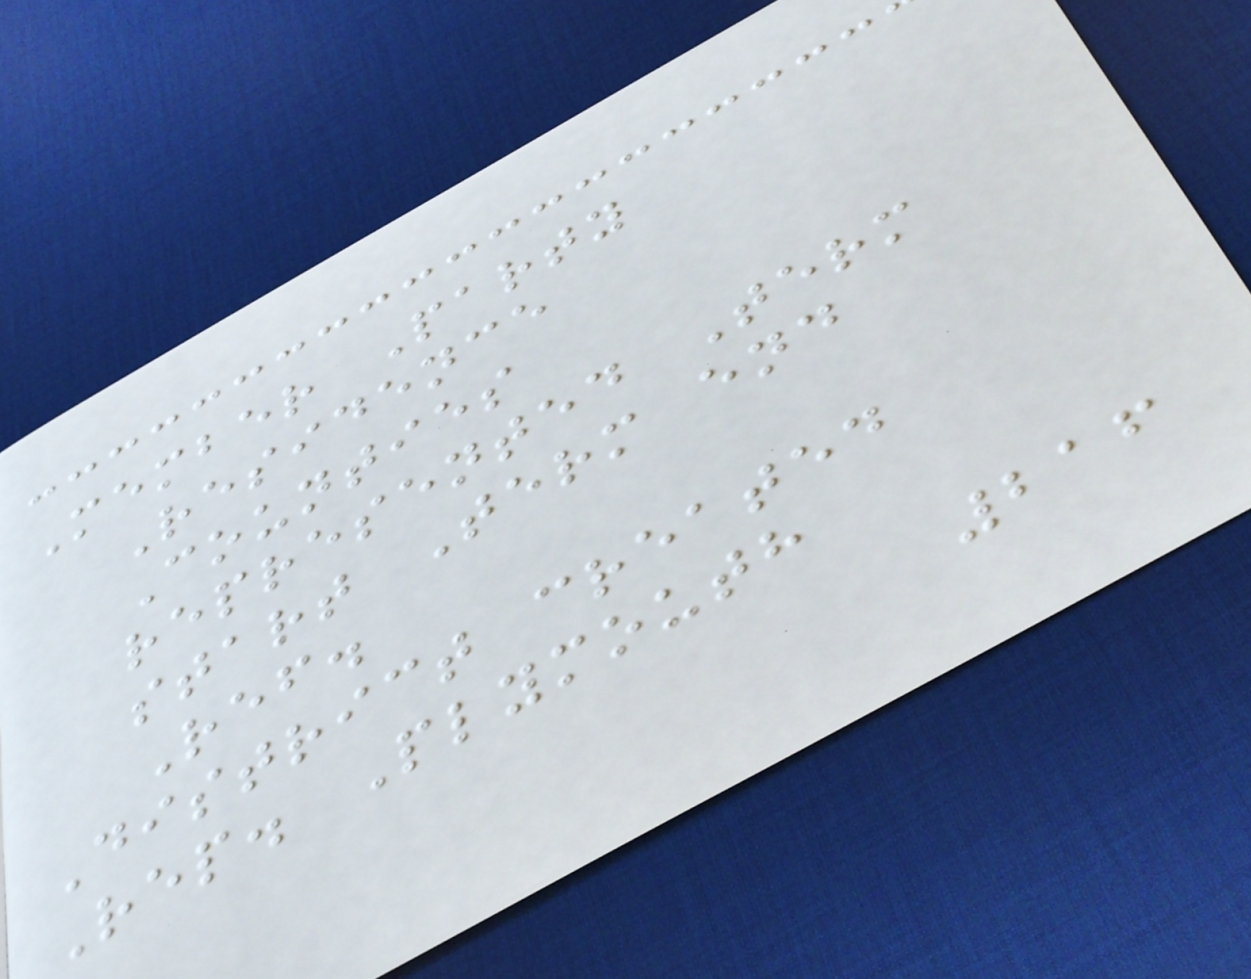Member Party
Residence
Counties
represented Term
start Term end
Ref.
District created
Rep. Plymouth
216
